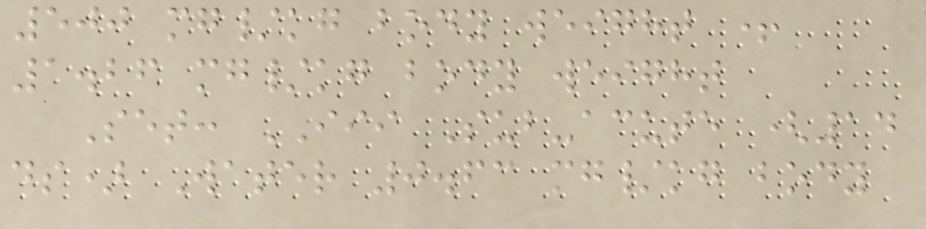500 mg/kg body weight +
1.26 mg/kg body weight
Set: III Sub-acute (14
ds) Water 0.63 mg/kg body
